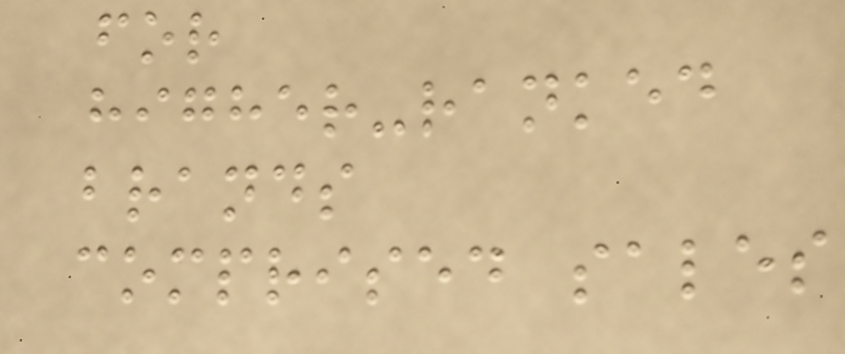for
higher-ranked
brands
comprised sales
